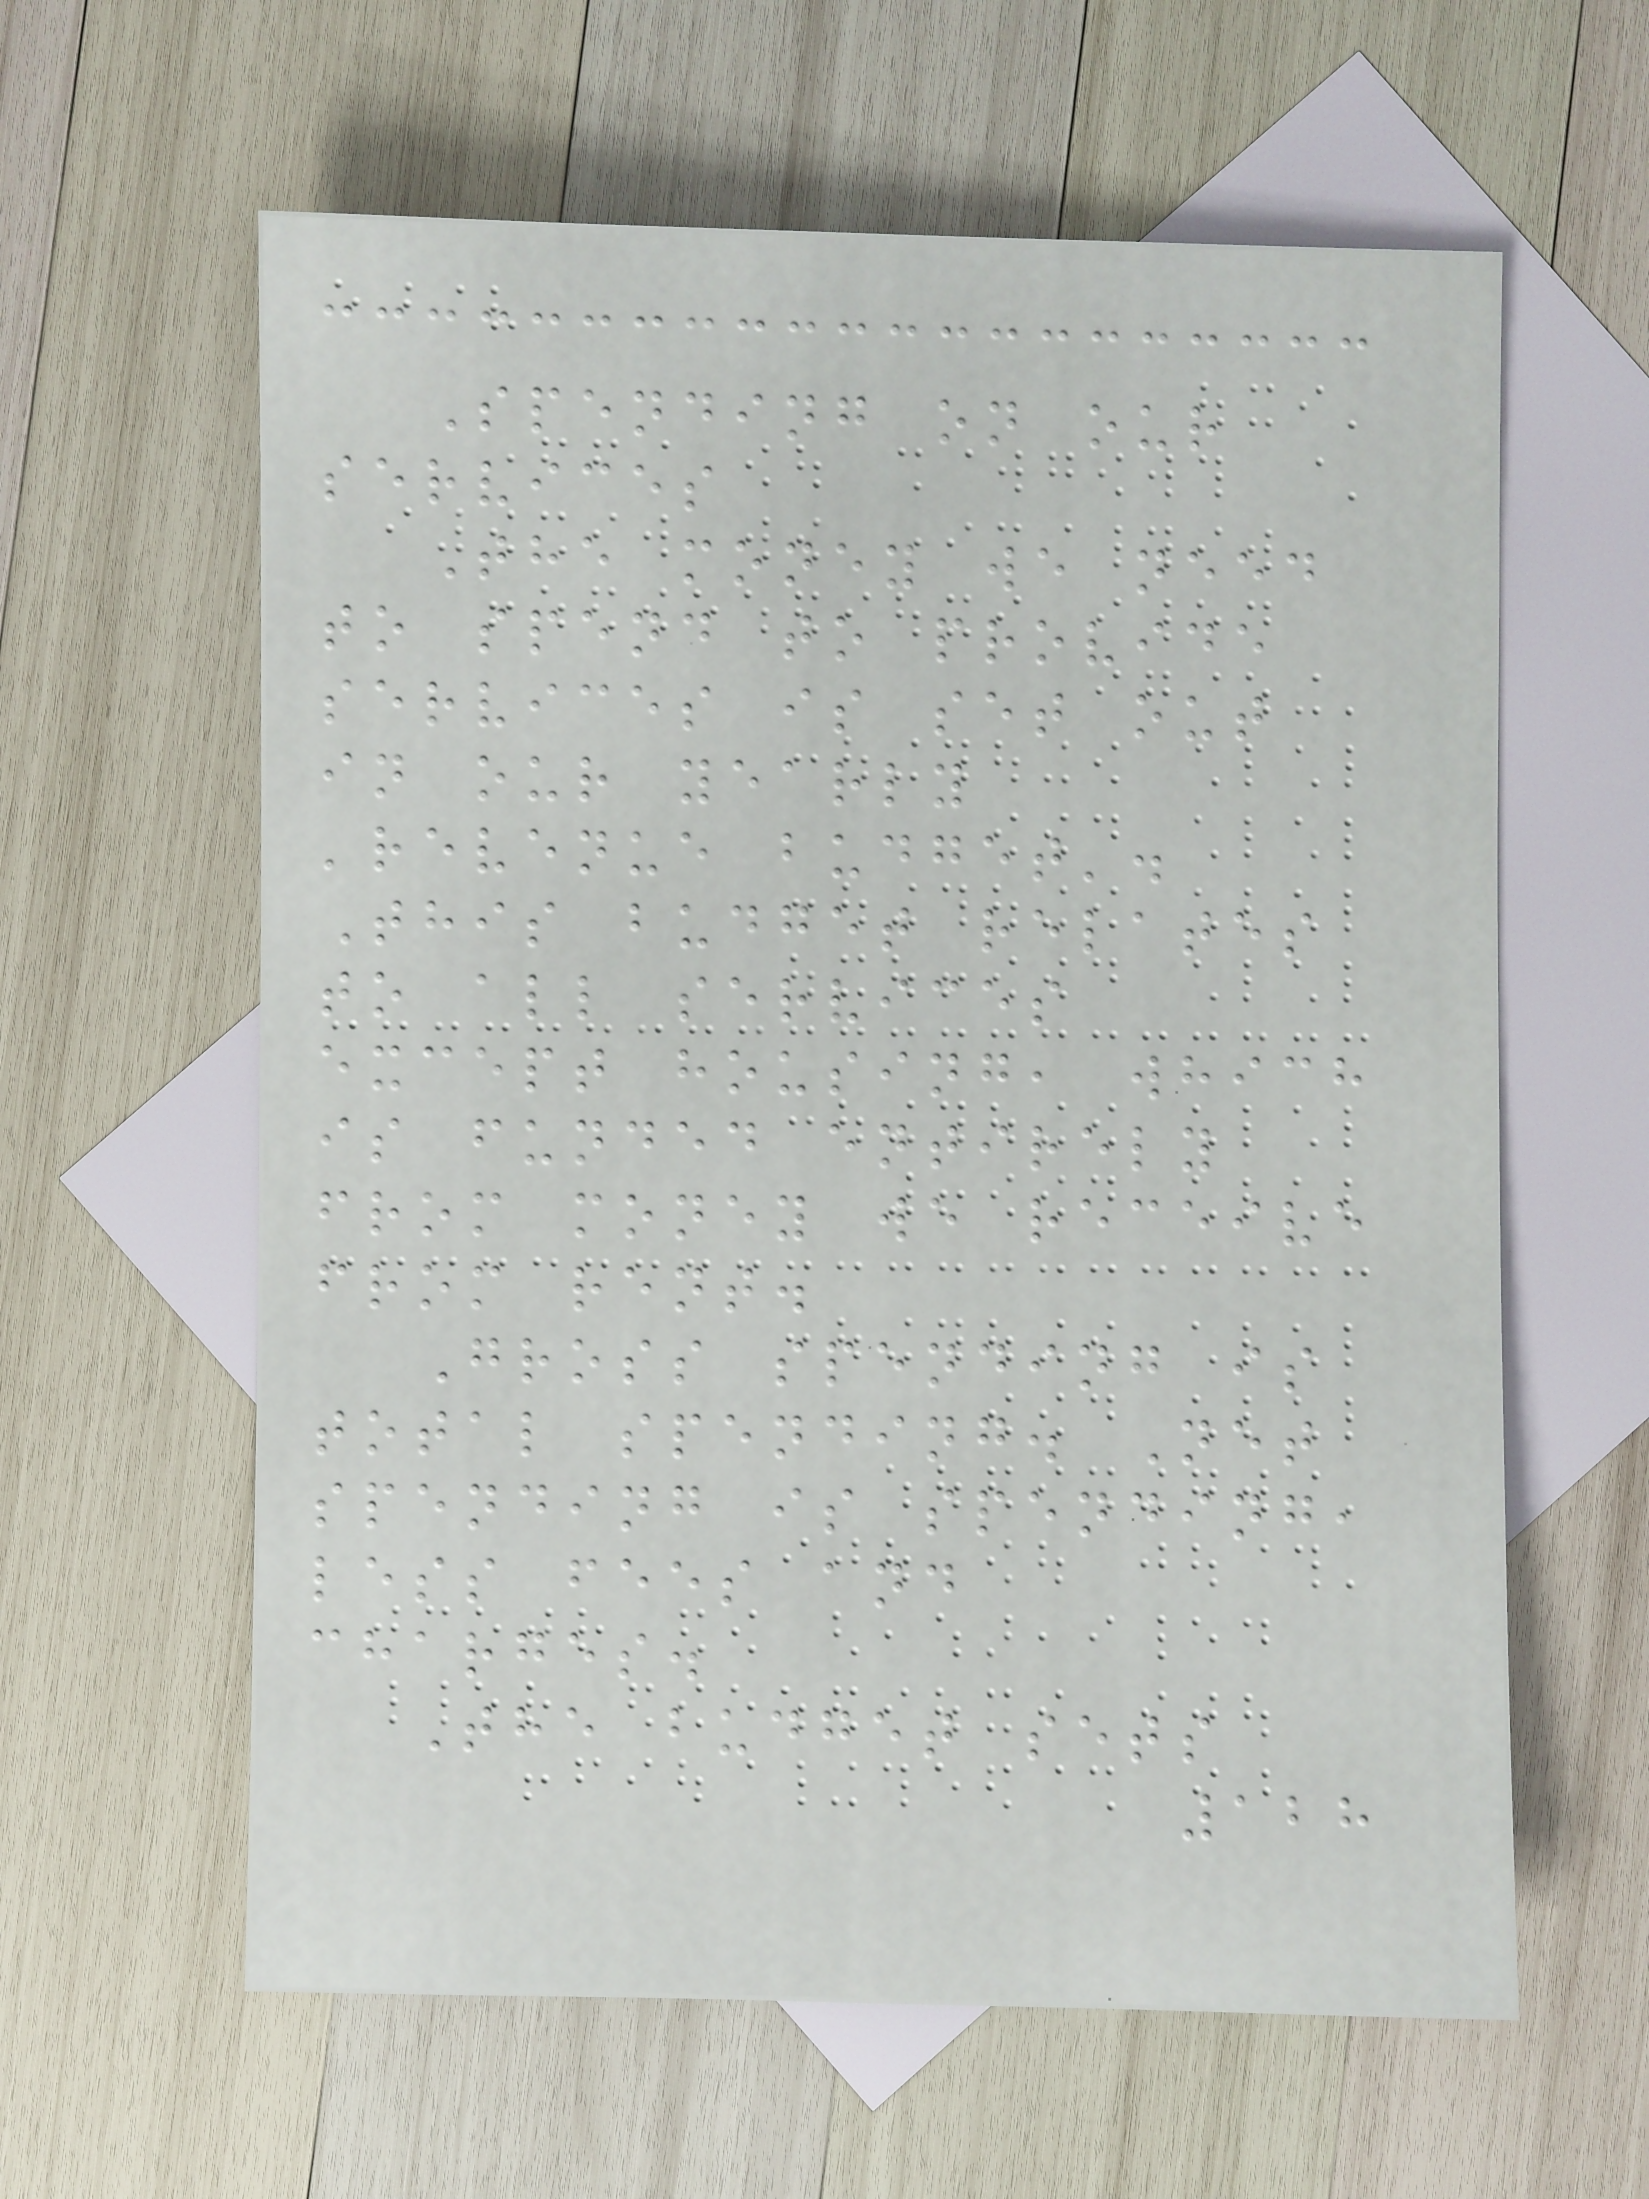Spending on our
services
The money we need
to spend to provide
services is set out
in our yearly
'revenue budget'.
This budget relates
to all services
except housing, which
is funded entirely
from money we receive
from rent.
Gross spending is
total spending. Net
spending is spending,
less fees and
charges.
The budget sets
128
